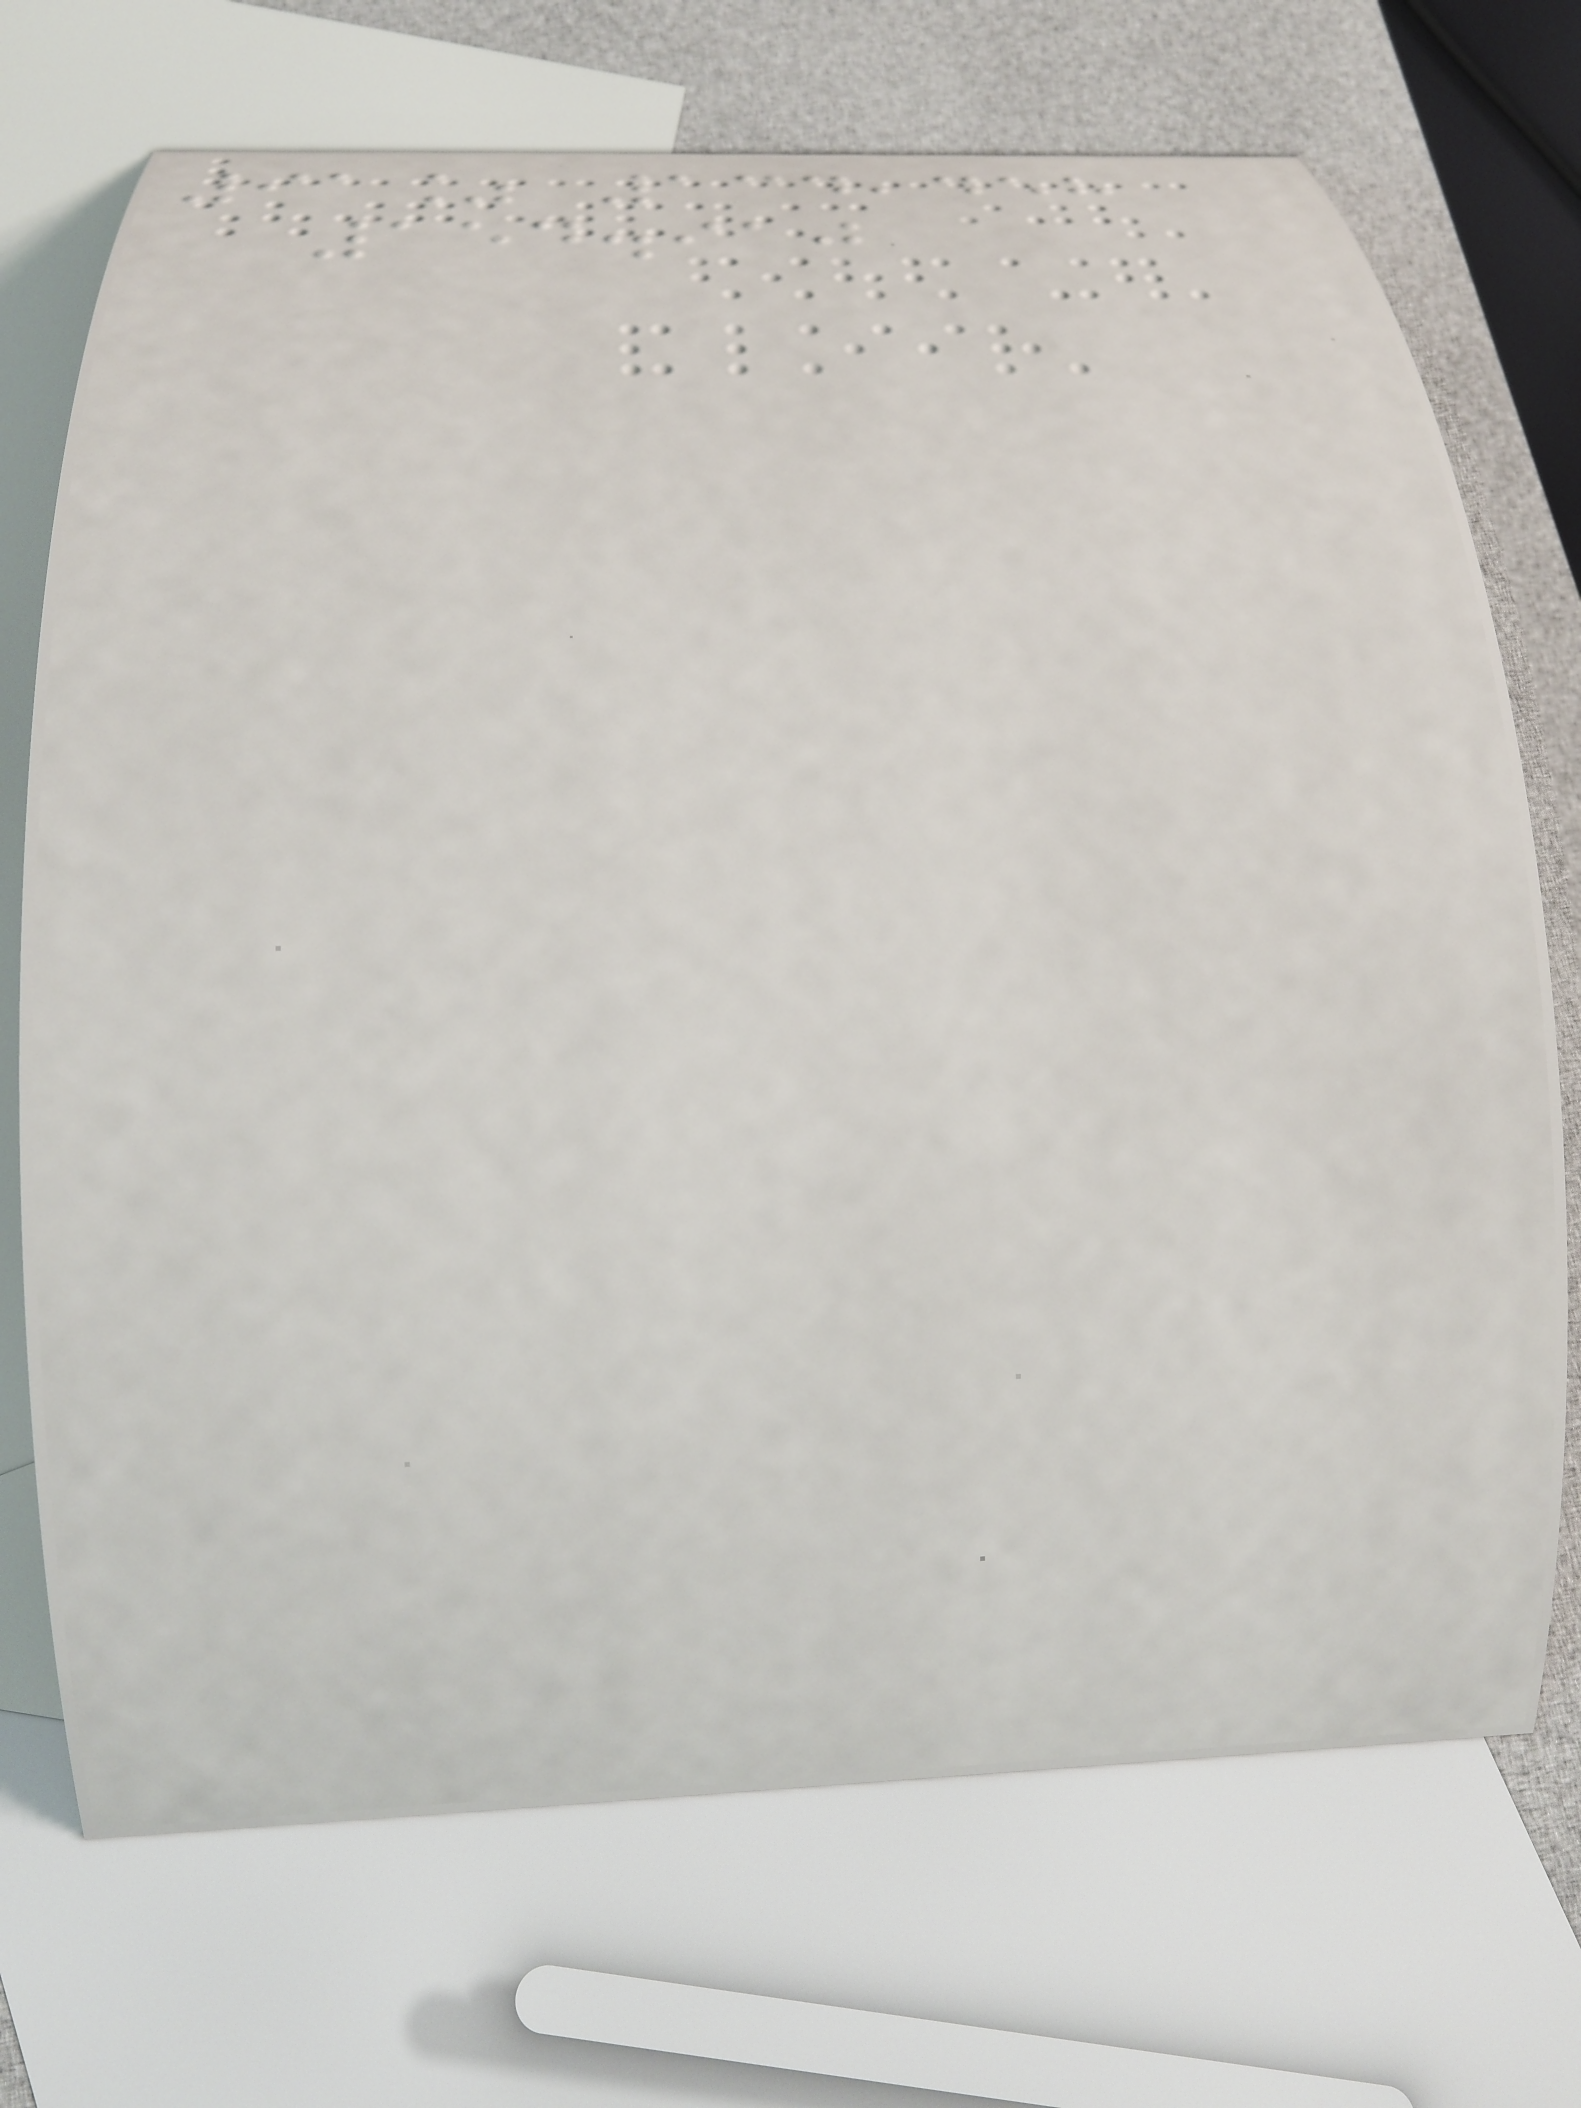91% 134,458
154.910
